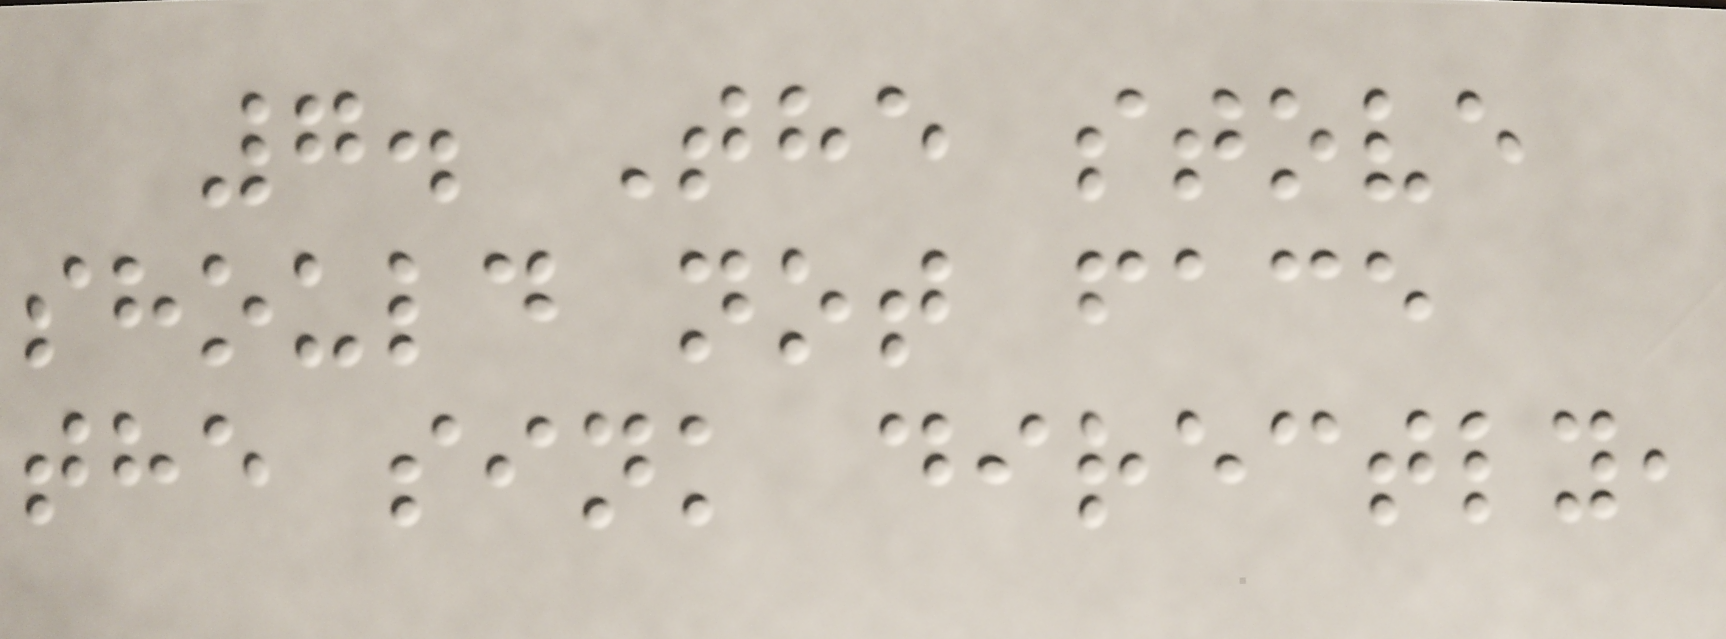7. The stove
should not face
the sink directly,
